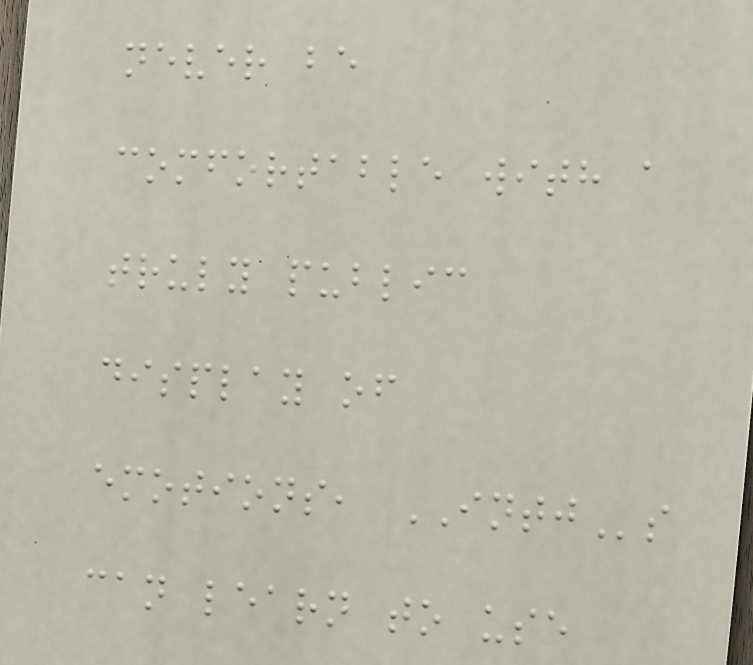never be
comfortable with a
truly public
display of
emotions, INTJs
can learn to use
